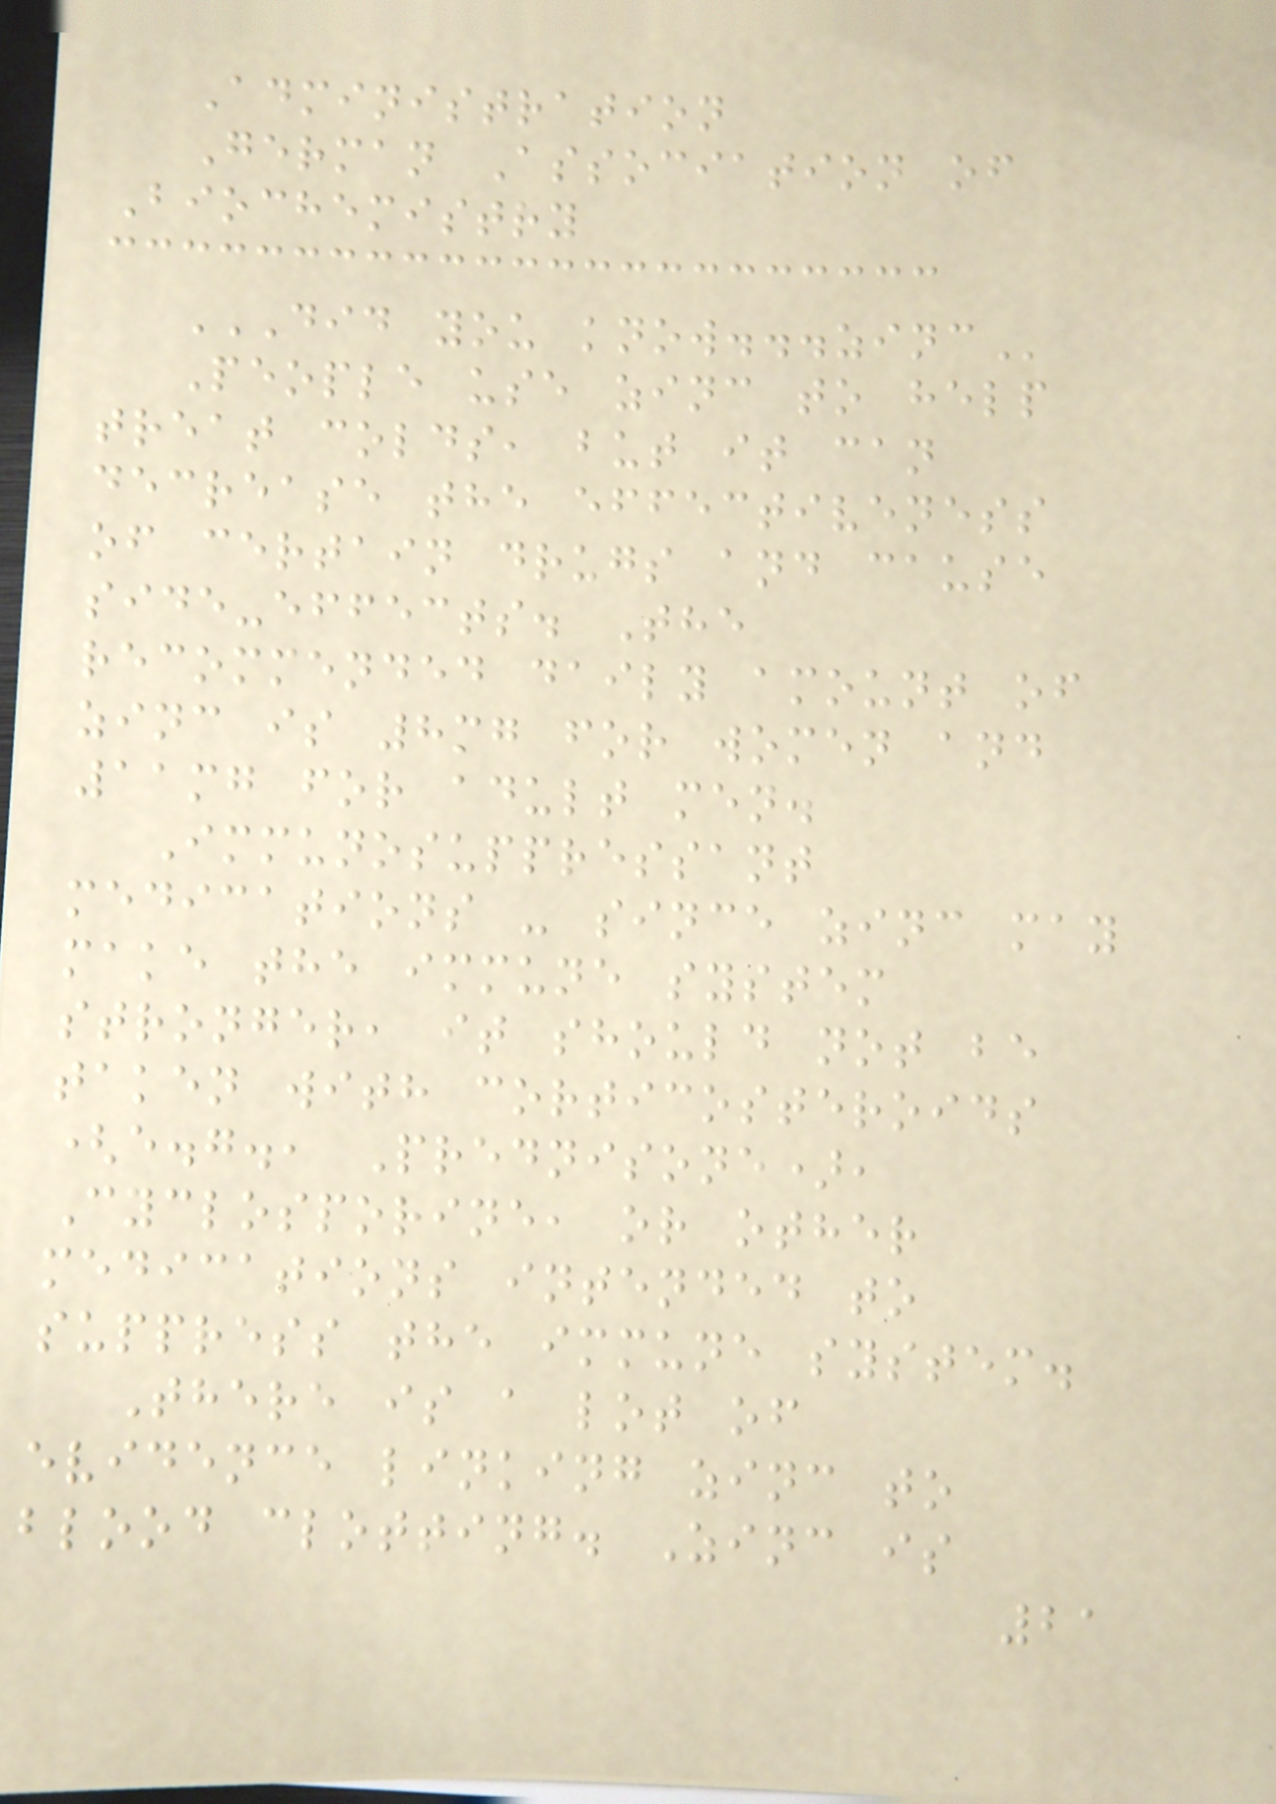Administration
German Association of
Biochemistry
DID YOU KNOW...ZINC
People use zinc to help
treat colds, but it can
decrease the effectiveness
of certain drugs and cause
side-effects. The
recommended daily amount of
zinc is 8mg for women and
11mg for adult men.
Immunosuppressant
medications - since zinc may
make the immune system
stronger, it should not be
taken with corticosteroids
(e.g., Prednisone),
Cyclosporine, or other
medications intended to
suppress the immune system.
There is a lot of
evidence linking zinc to
blood clotting. Zinc is
21
